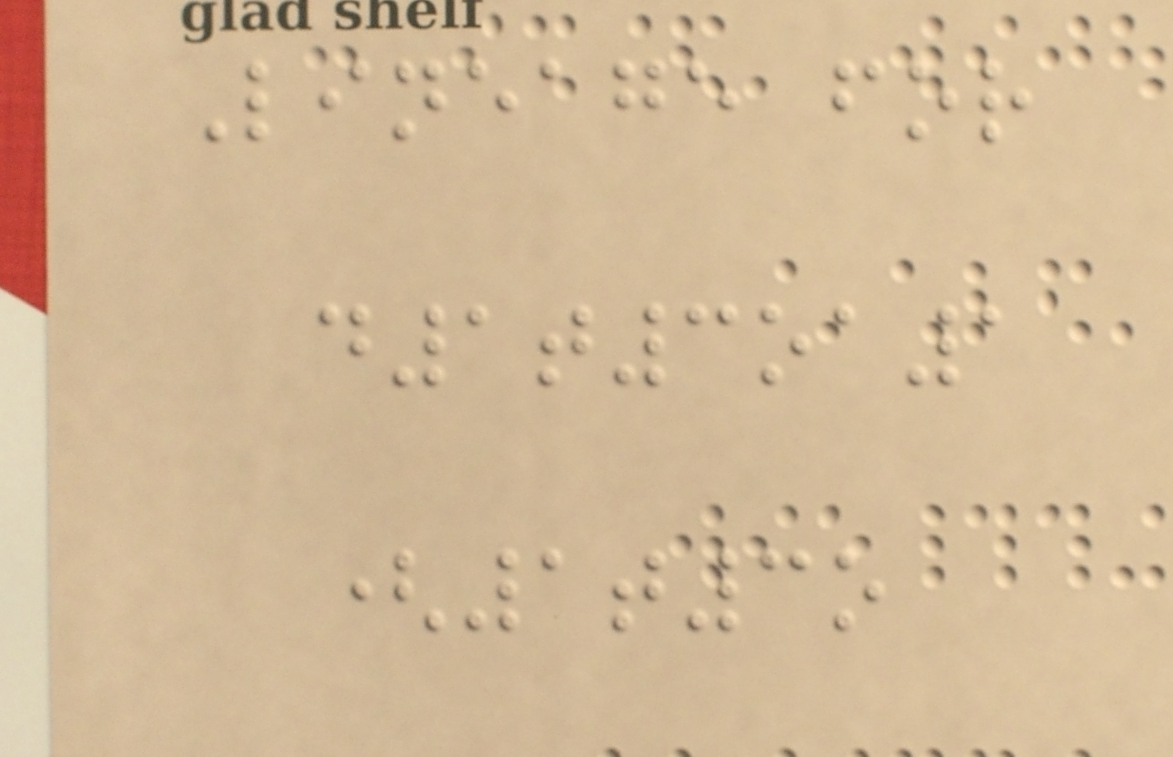Lineage for
d1t3oa1
(1t3o
